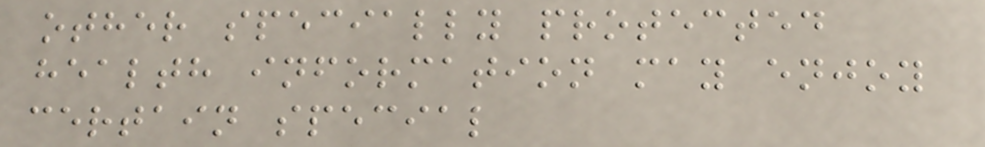other specially protected
health information may enjoy
certain special
